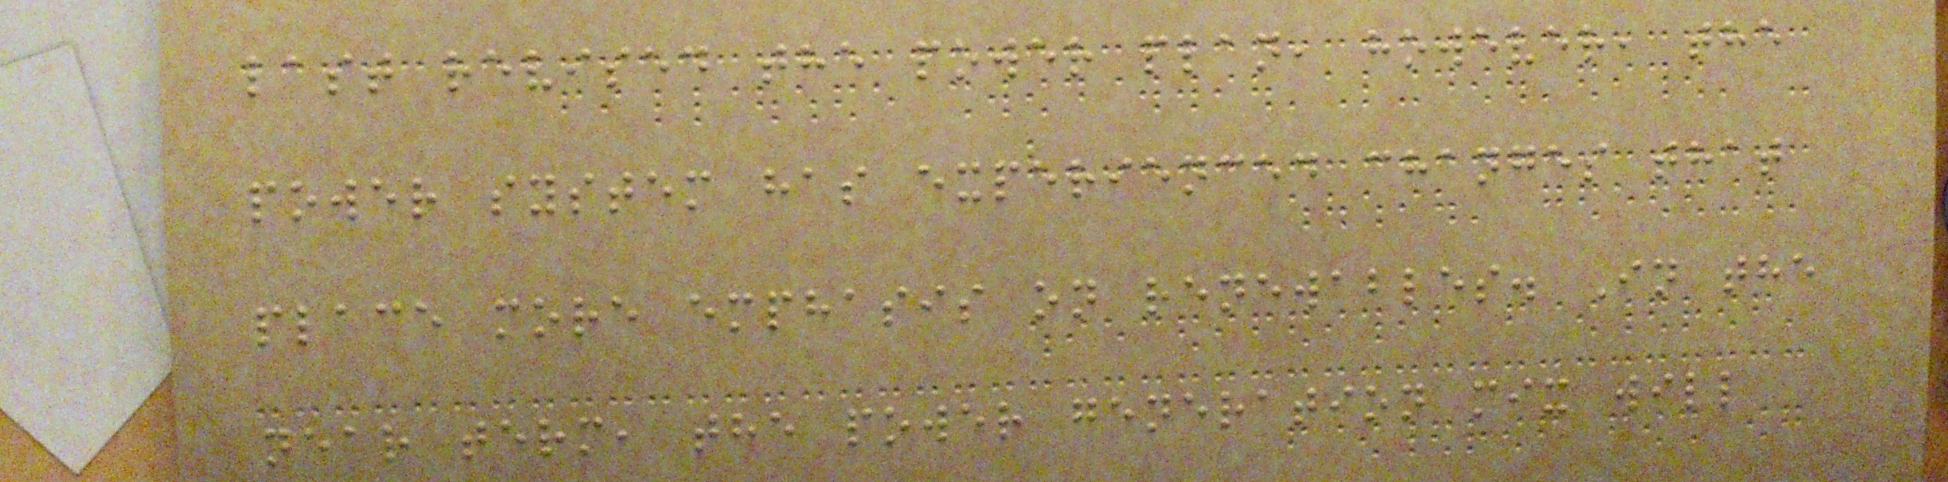last revised the power plan, however, the
power system has experienced changes that
place more emphasis on renewables. In the
near term, the power generation mix will
